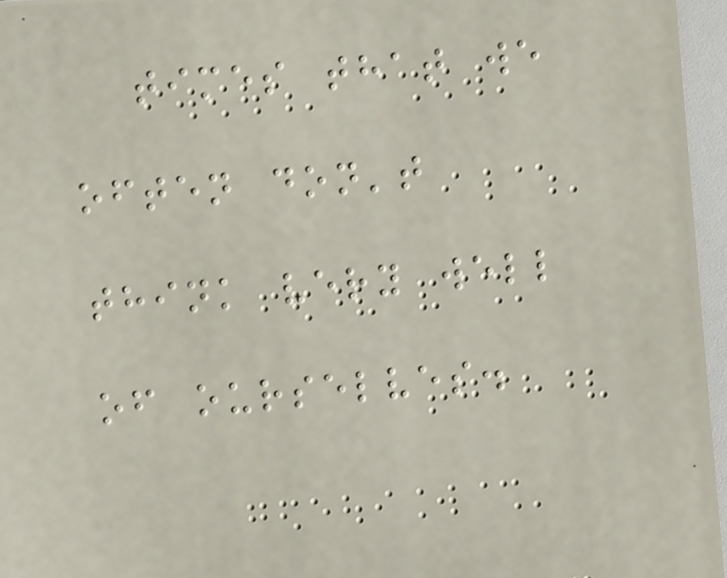times that we
often don't
think very well
of ourselves.
